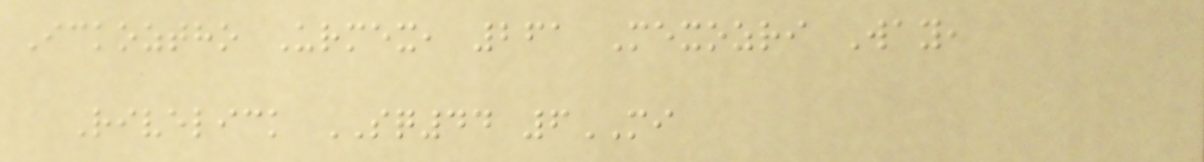Ickoztho Urmex, 261 Mexozri Way,
Rivelick SQ44 6MI
